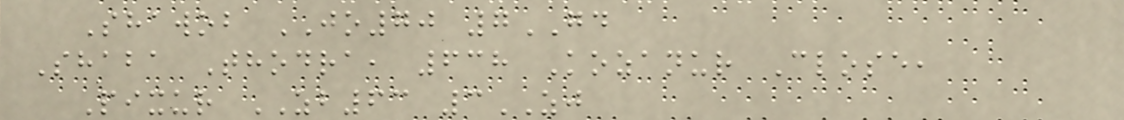Shawob JO70 7GD
Shaba Thodra, 638 Kozanur Close,
Pixur ZB63 3ZJ
